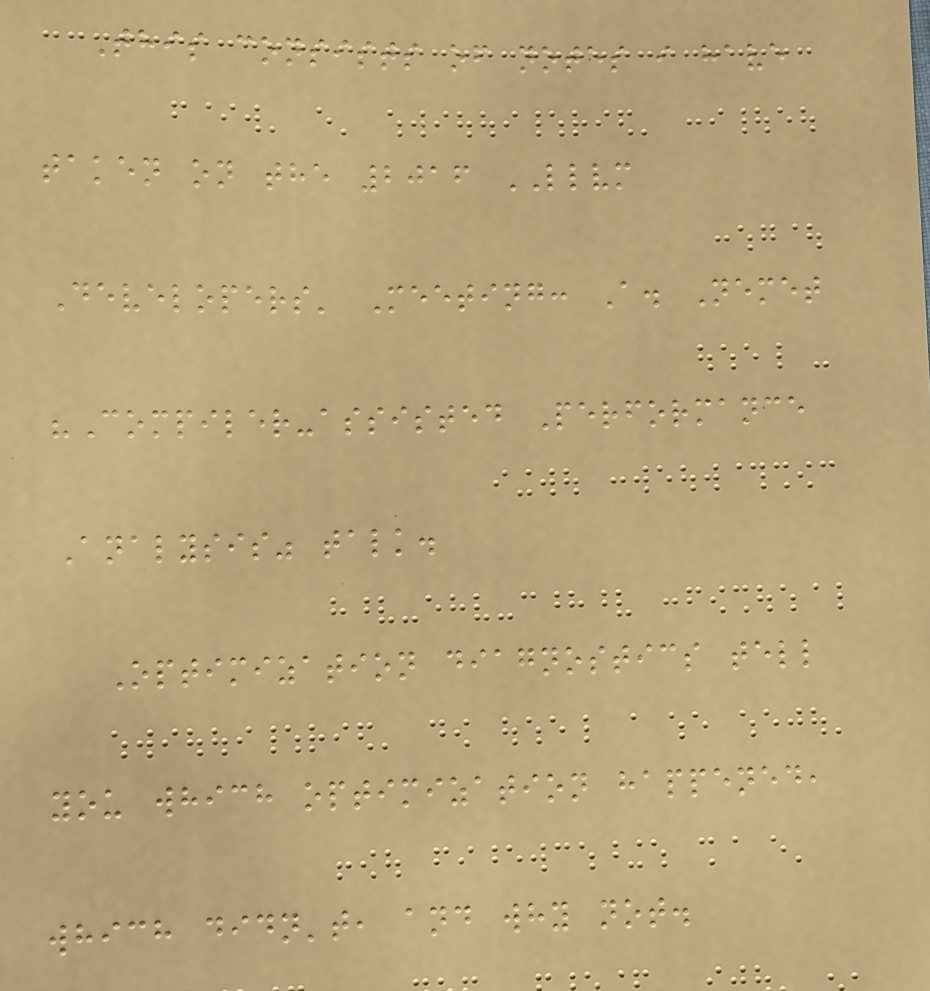This consists of notes i have
taken on the 2016 LLVM
Developers' Meeting: A. Nemet
"Compiler-assisted Performance
Analysis" talk.
Optimization diagnostics tell
you which optimization happened,
which didn't, and why not.
